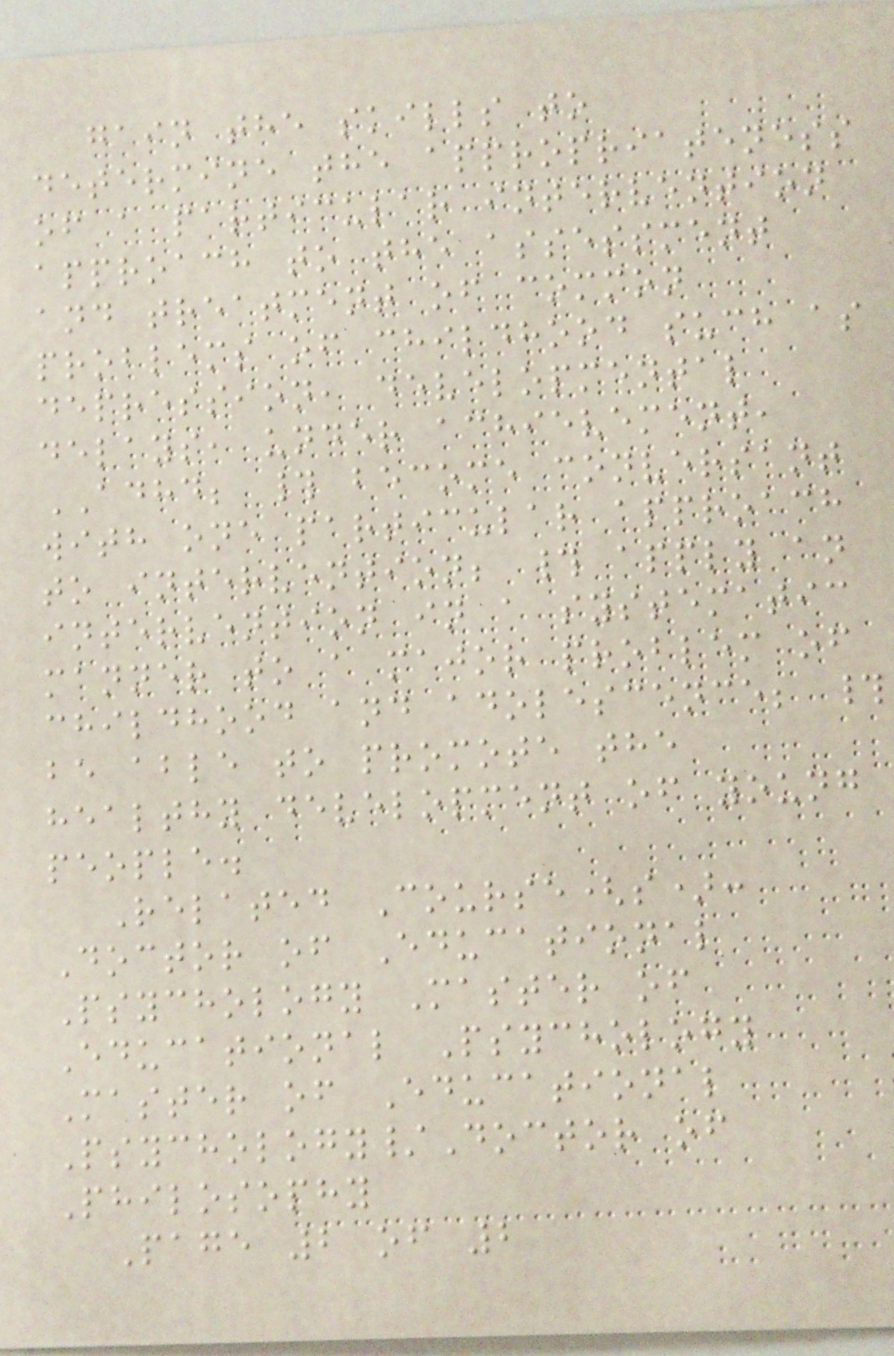gain the skills to
determine the appropriateness
of a particular intervention
approach to the assessment
and treatment of common
problems of childhood such as
depression, developmental
delays, under achievement,
ADHD; # become conversant
with one particular approach
to intervention; # apply an
intervention in a systematic
manner to a major problem of
childhood and adolescence; #
be able to promote the
healthy development of young
people.
Related Course(s):
Doctor of Educational
Psychology Master of
Educational Psychology
Master of Educational
Psychology/Doctor of
Philosophy
Page 2 of 2
